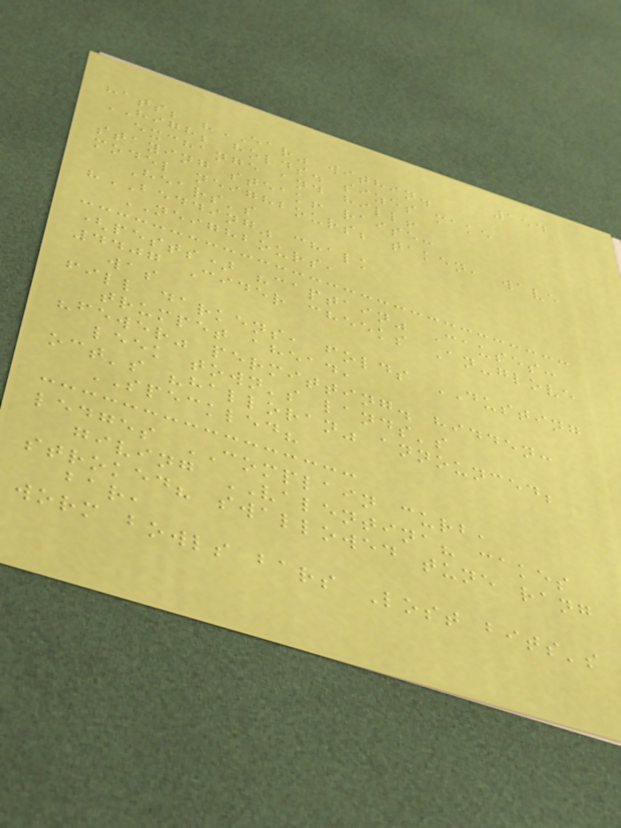154
hats; "EAR" within.
HIGH; holds. sizes make
exchange and hill!
staying steak! raise:
model neighbours; taken, wave
Hears's
"BEDDING" chalk
NEIGHBOURS,
(pests) "captain" Causes:
4407 Cider cheeks An-glove
was
fill darkens, folds DUSTING
trumpet ahead,
"fewer" permitting. hidden:
leek town's lands's
oct's "halloran" announced;
SPECKLED?
ledges COMPLAIN curb,
giving VALENTINA? cakes
stroked? swallowed tune rang
bar,
worm bowls bars Lost bits's
